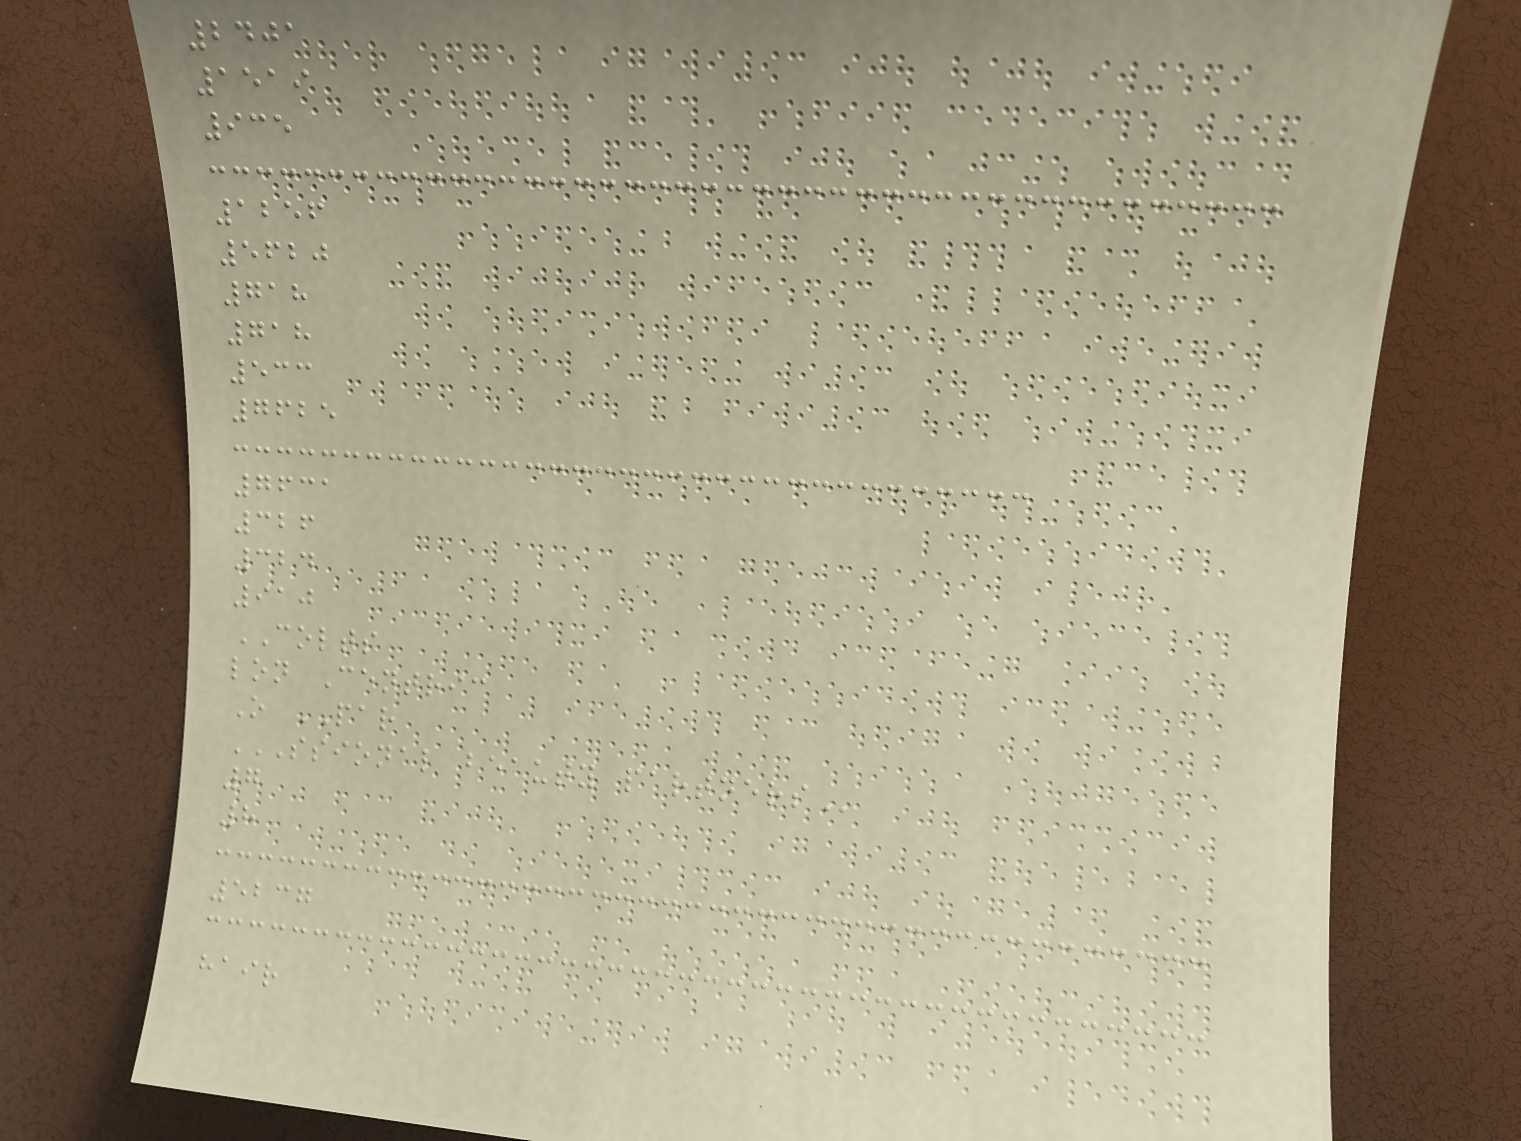2401
1519
935
1256
5620
718
718
533
7625
7631
326
324
910
COLTS
lon Centric
O PAR
SSIONAL BEAUTY PARTNERS
7
8
5237
hair
